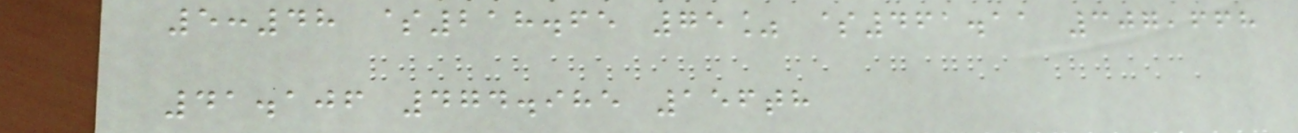5:48 $218.65 75% $461.11 307,668
41.106 474.985 156th
